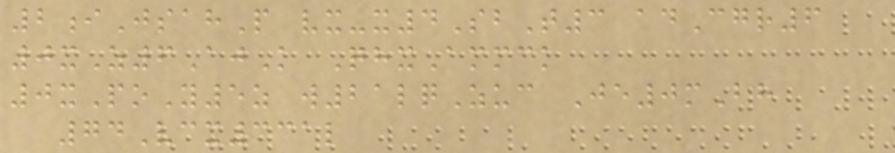2iJsahP vx-x4SbT3 adCgr6
0xZ6AjK QhxAmmck
0xPoY5z w21lqZuc Je0mBh
74Vcx331l
